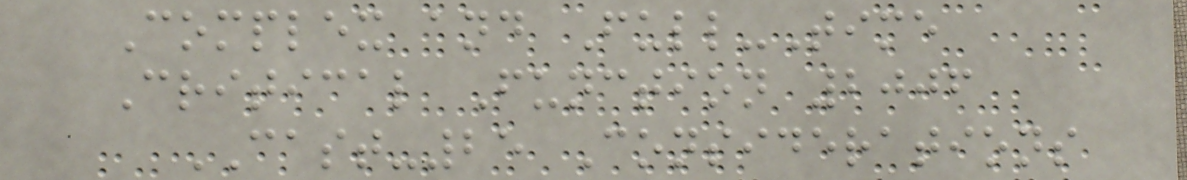Complex and Full-Time
Critical Function 2006
CAST-25 Considerations
